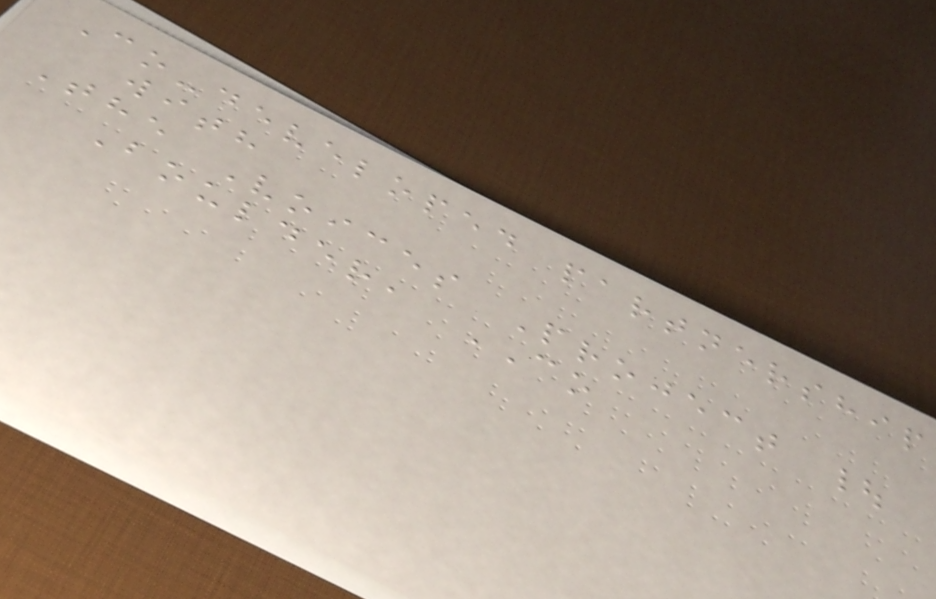Co-developed partnership
with
The Voices Project |
Boulder, CO
